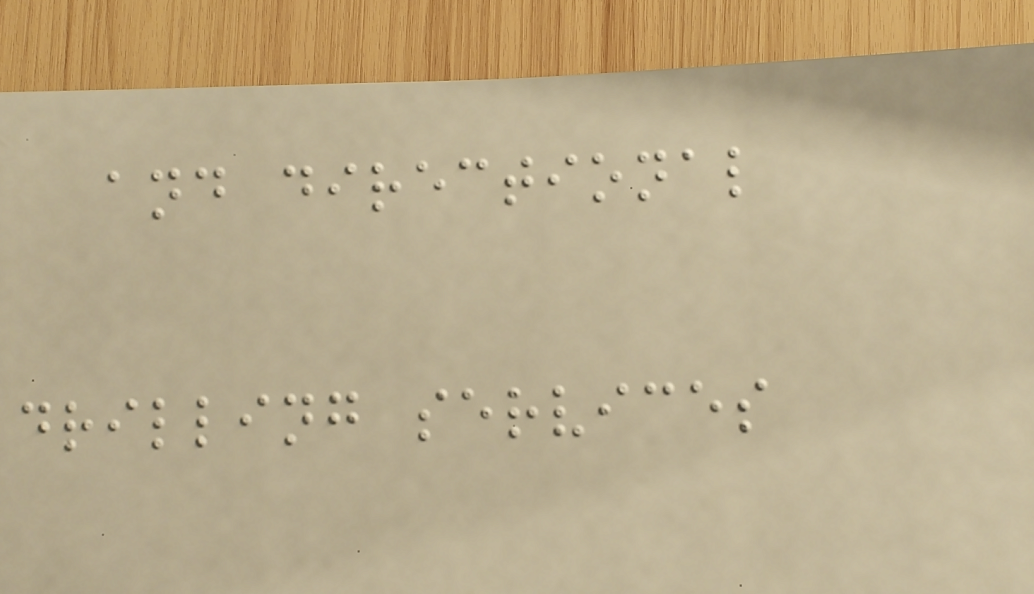and directional
drilling services
